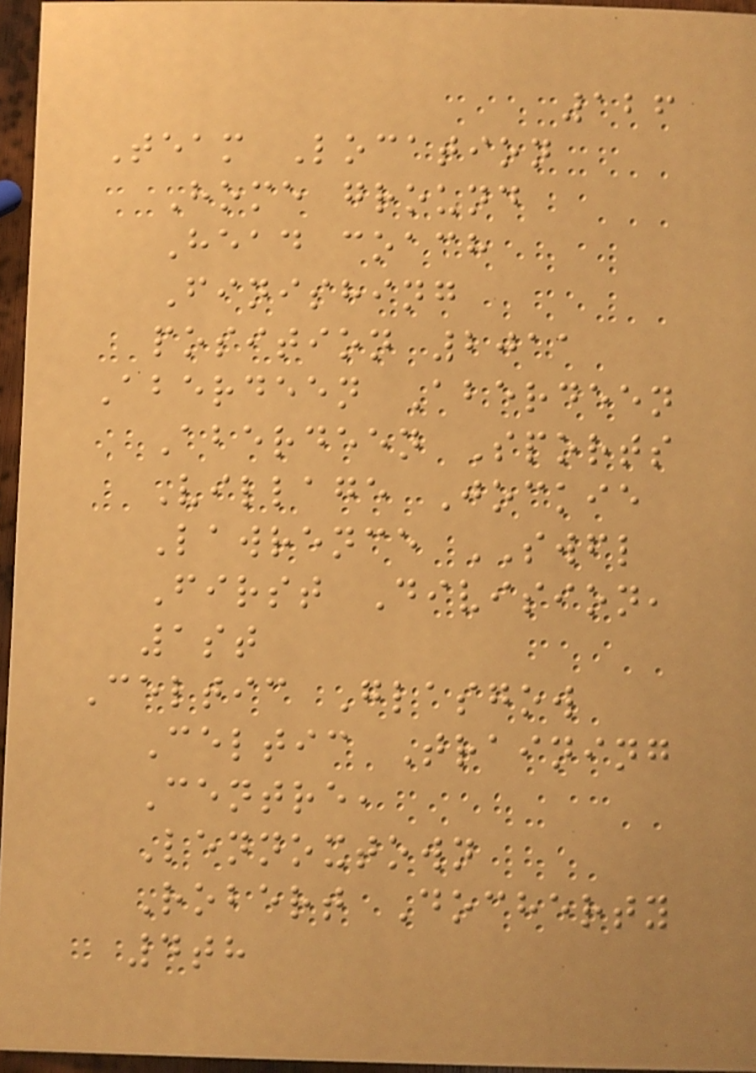126
Team Location
Home ground
Head coach
Finishing
position 2011
Aberdeen Aberdeen
Aberdeen Sports
Village Jockie
Lawrence SWFL
First Division,
1st
Celtic Glasgow
Celtic Training
Centre,
Lennoxtown
Robert Docherty
4th
